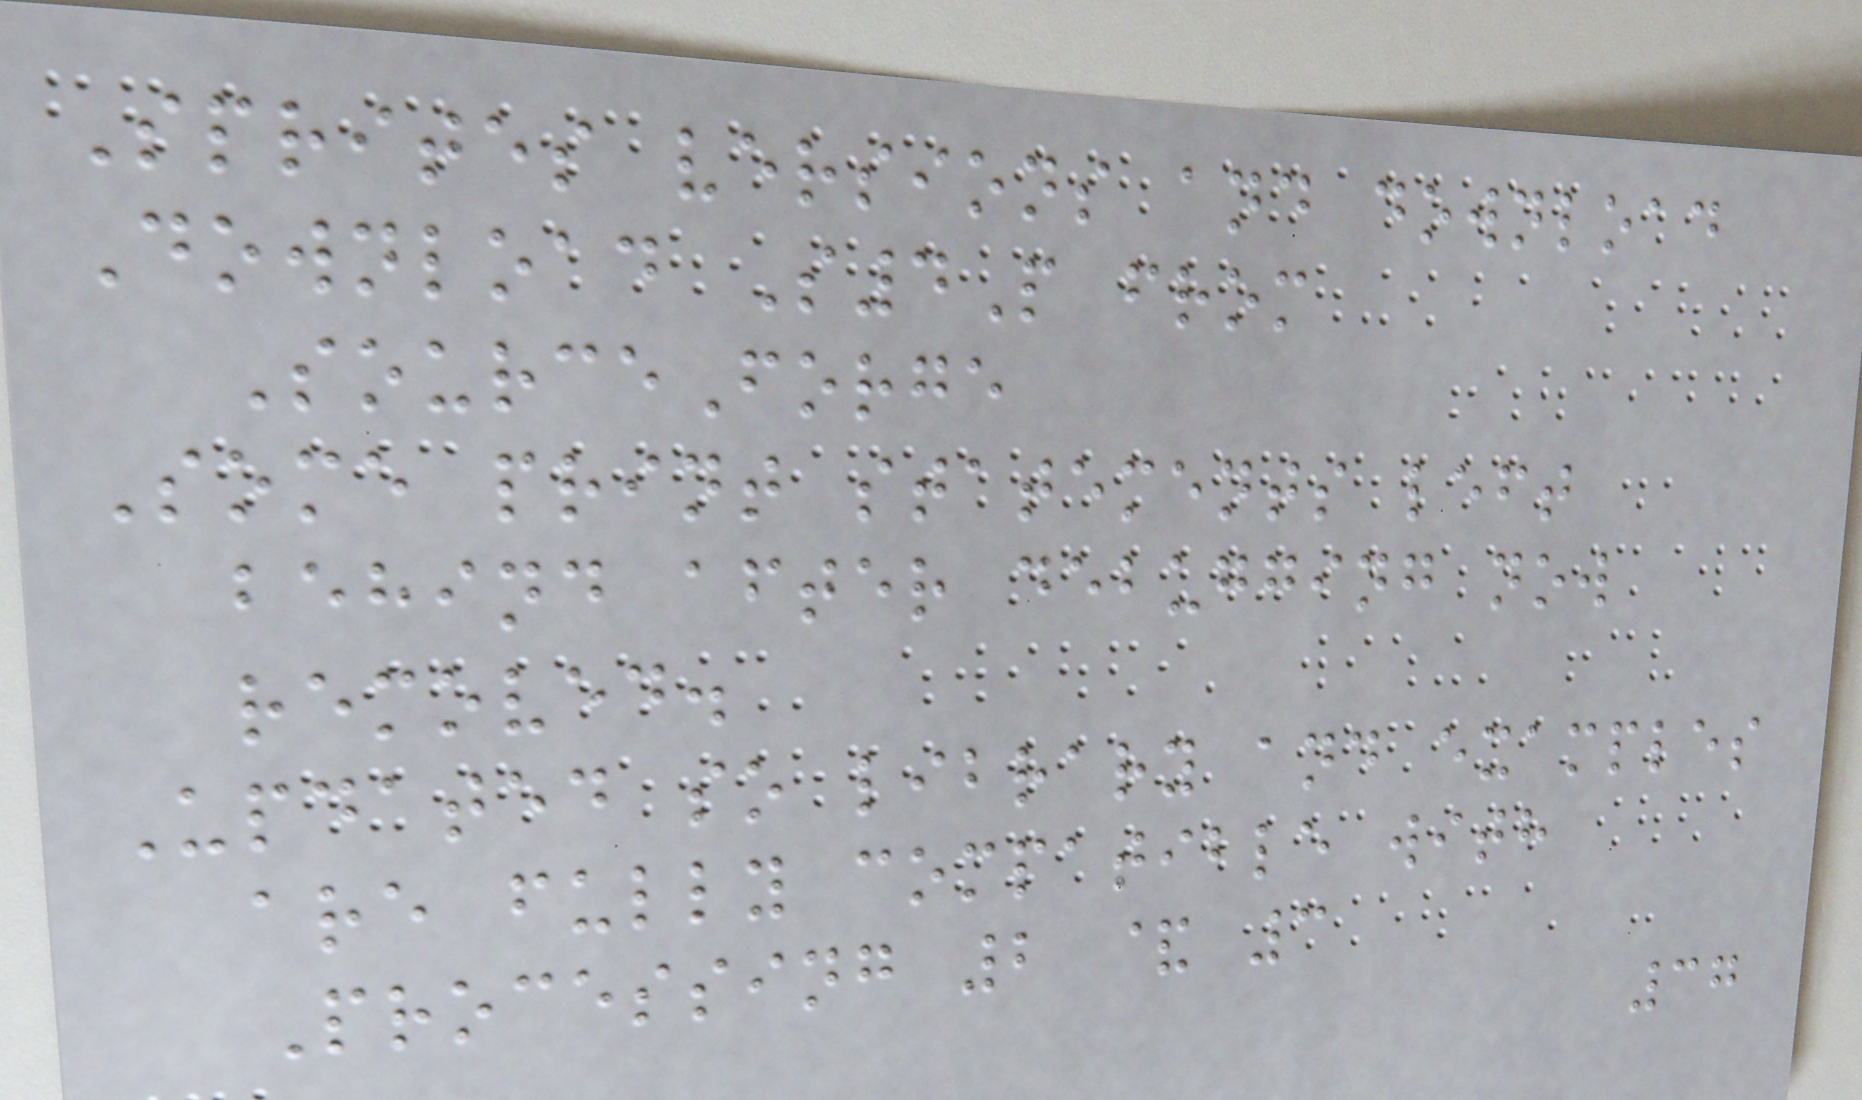Sprites versions and download
Download S4P from
SourceForge
Some print statements left
behind after debugging now
removed.
Updated so library and examples
are fully compatible with
Processing 2 & 3
37
